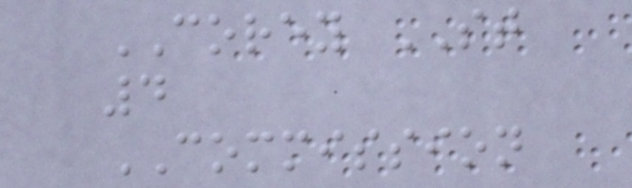COREY ST
4
COMMISSION
